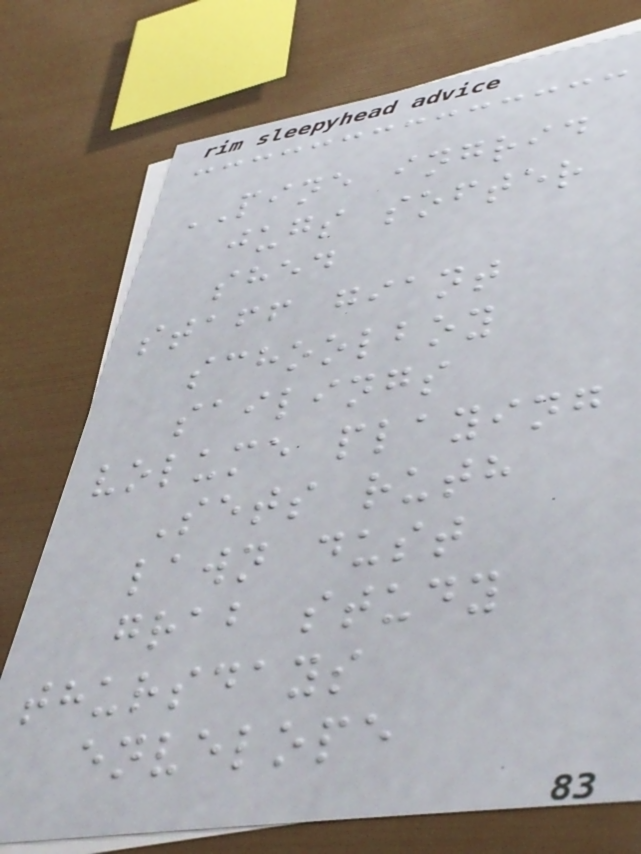PINE ingrid
jugs softer
shed
staff giant
schoolboy
sailings
volume playing
Sets ruth
lawn dust
grab study
thursdays
envelope
